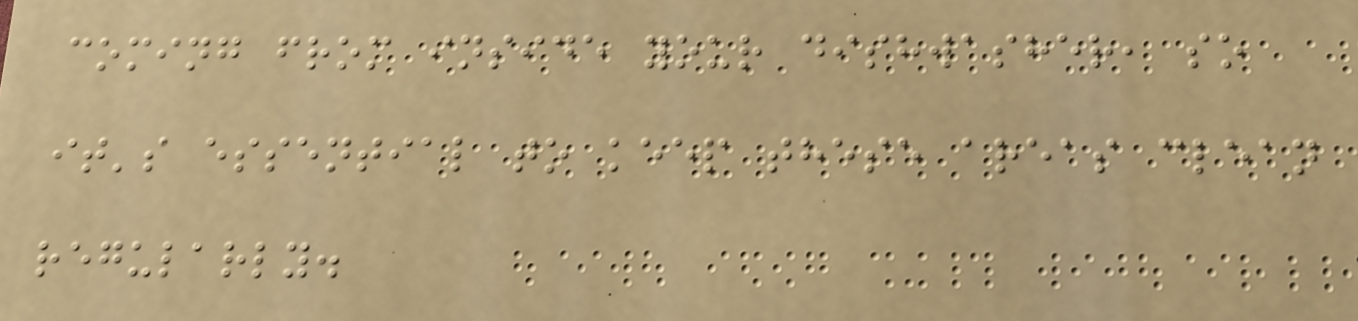coming from inside your dishwasher, so
it's essential to keep these areas clean
regularly.
